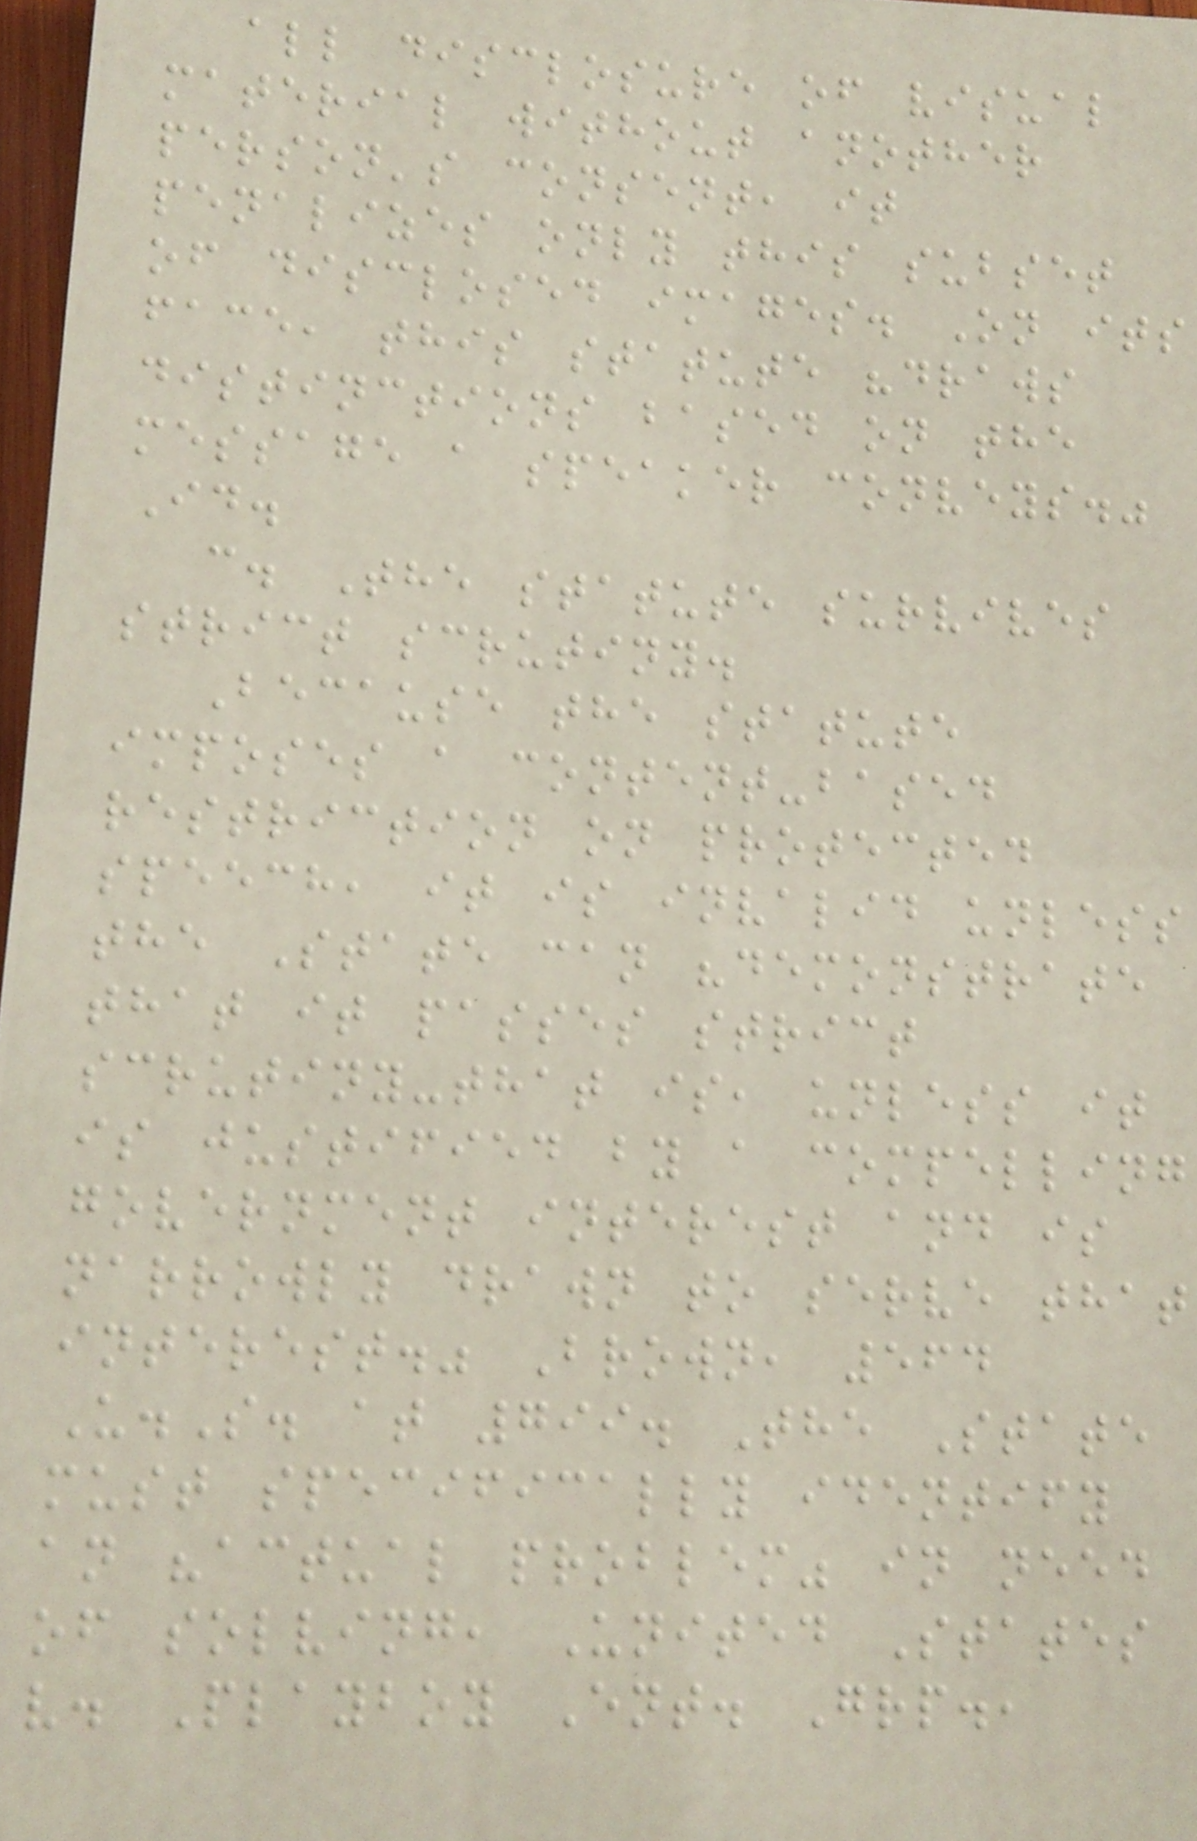all disclosure of visual
material without another
person's consent, it
penalizes only this subset
of disclosed images. On its
face, this statute "draws
distinctions based on the
message a speaker conveys."
Id.
c. The statute survives
strict scrutiny.
Because the statute
imposes a content-based
restriction on protected
speech, it is invalid unless
the State can "demonstrate
that it passes strict
scrutiny-that is, unless it
is justified by a compelling
government interest and is
narrowly drawn to serve that
interest." Brown, 564
U.S. at 799. The State
must specifically identify
an "actual problem" in need
of solving, United States
v. Playboy Ent. Grp.,
